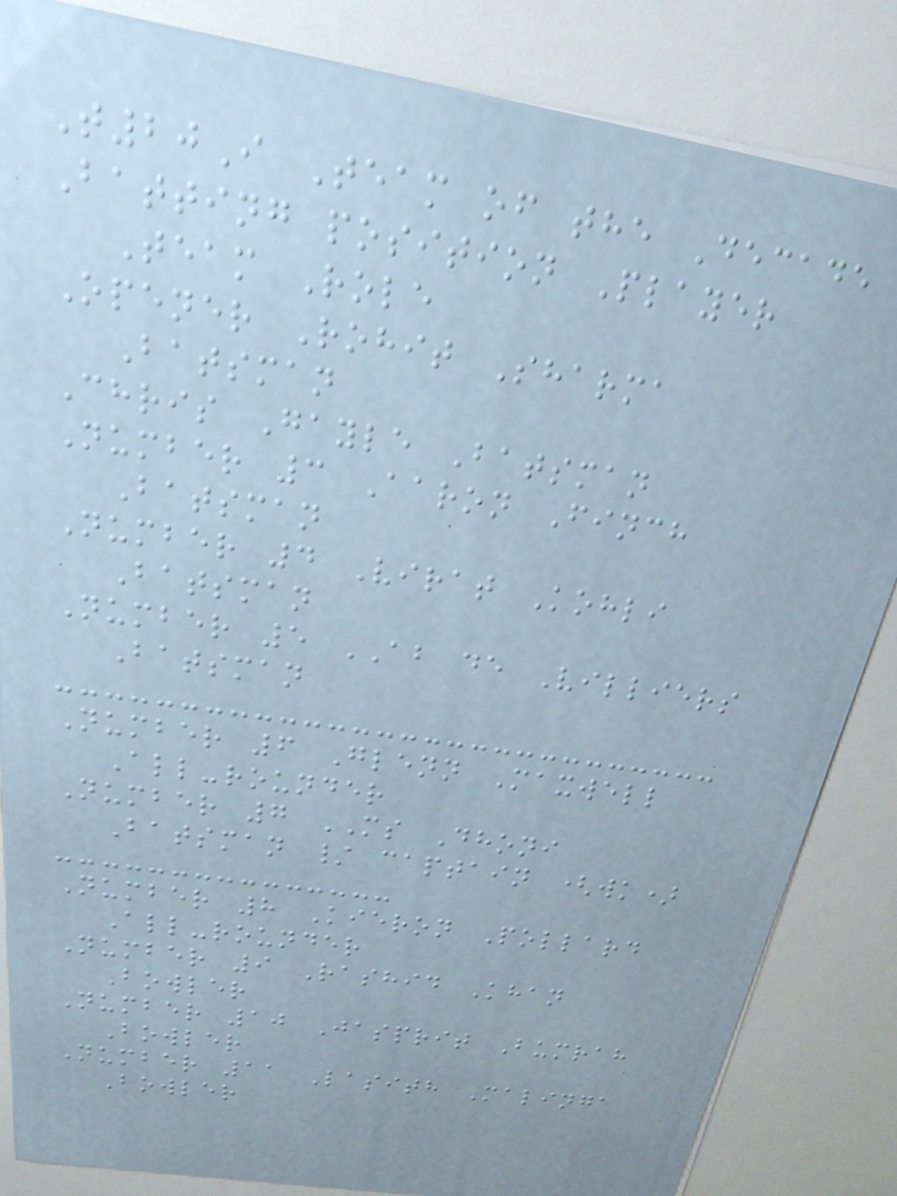T20I Team of the Decade
Batting position Player
Team Role
Opener Rohit Sharma
Batsman
Chris Gayle Batsman
Number 3 Aaron Finch
Batsman
Number 4 Virat Kohli
Batsman
Number 5 AB de Villiers
Batsman
Number 6 Glenn Maxwell
All-rounder
Number 7 MS Dhoni
Batsman / captain (wk)
Number 8 Kieron Pollard
All-rounder
Number 9 Rashid Khan
Bowler
Number 10 Jasprit Bumrah
Bowler
Number 11 Lasith Malinga
Bowler
